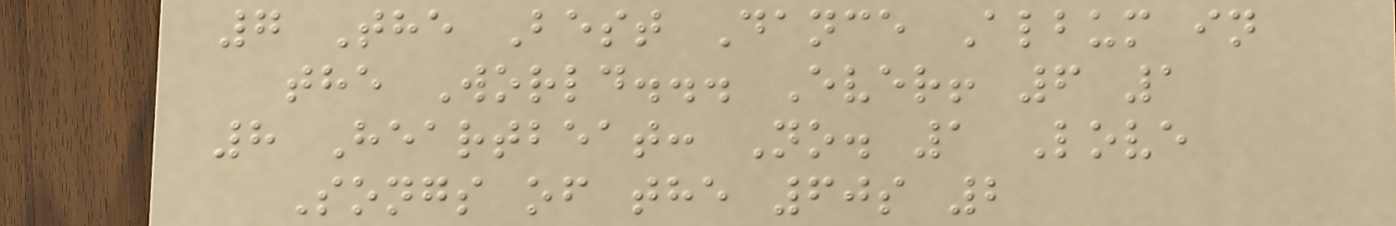7 The Best Dance Album in
the World... Ever! 6 1
8 Heartbeat: No. 1 Love
Songs of the 60s 2
